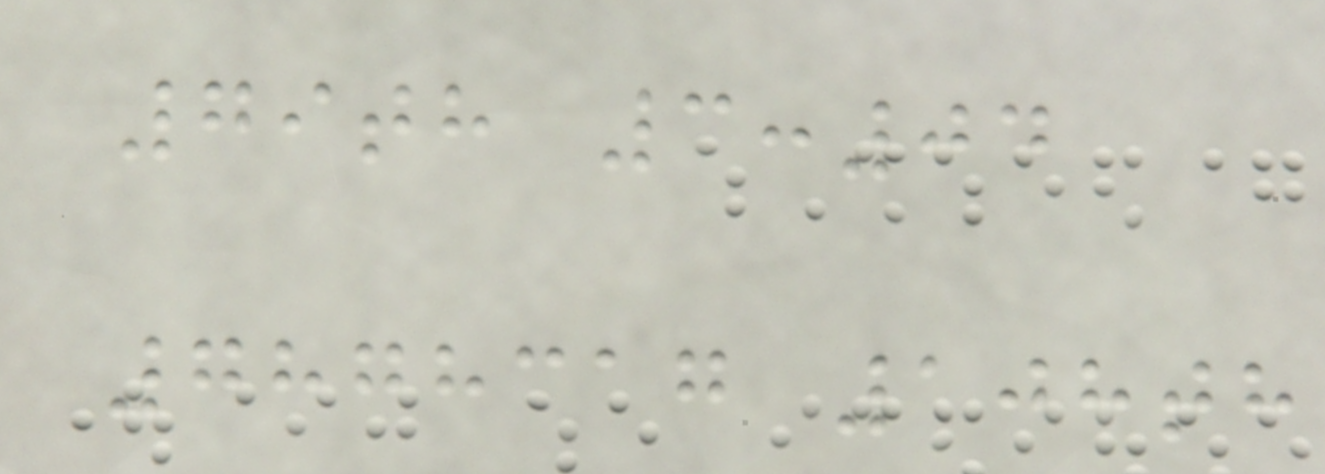79th 3:04
7878317 108th
